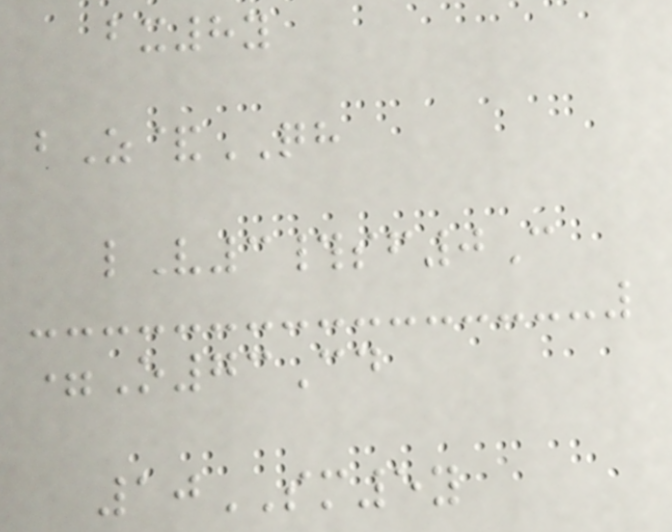bx8y
bZ&QH
lV3#sf0C
=O73Cd
10SM5y
